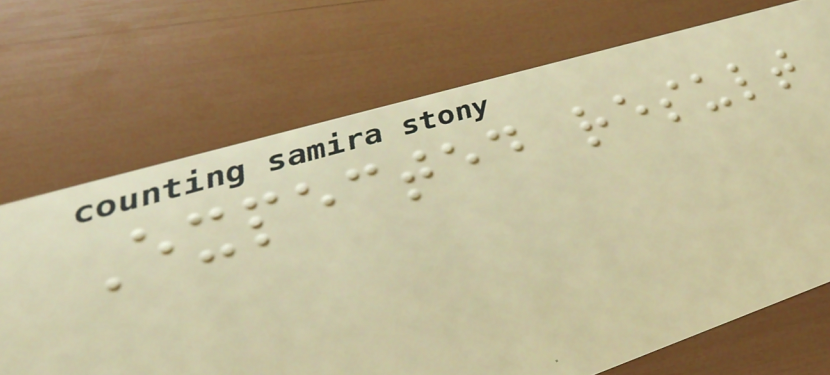Expected result
